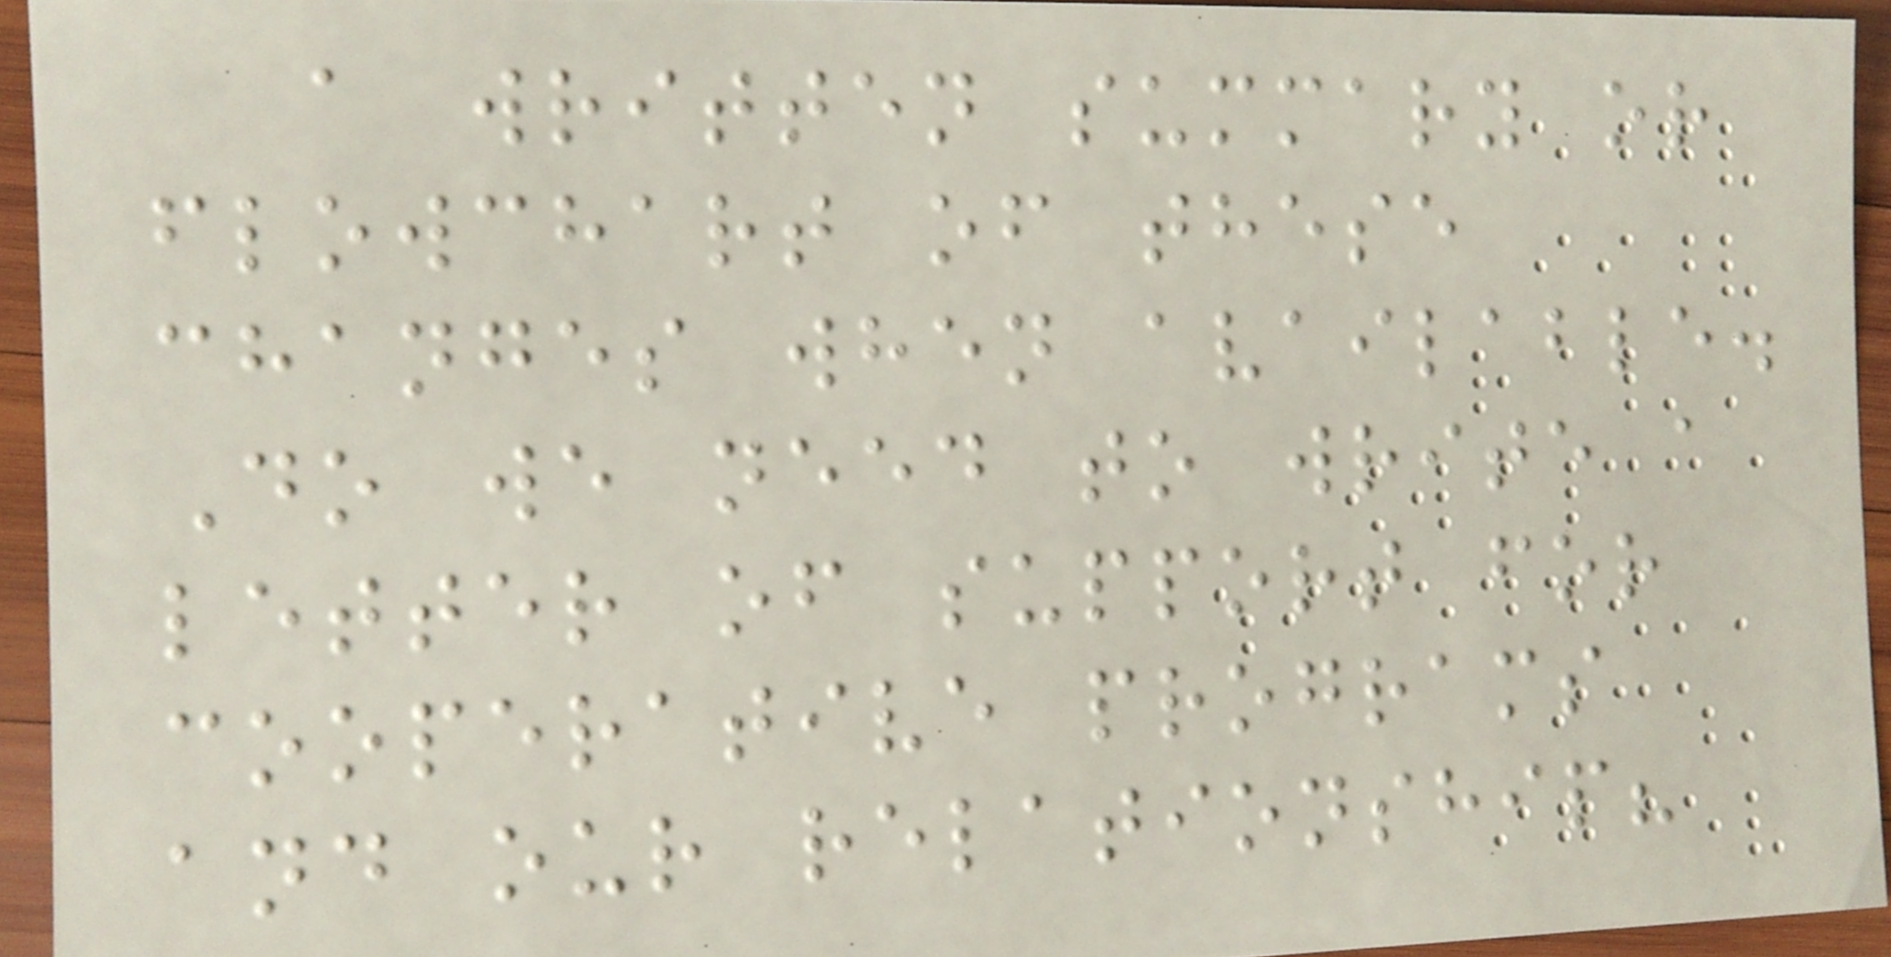a written summary or
flowchart of these
changes when available.
Do we need to write a
letter of support for
cooperative programs
and our relationship?
